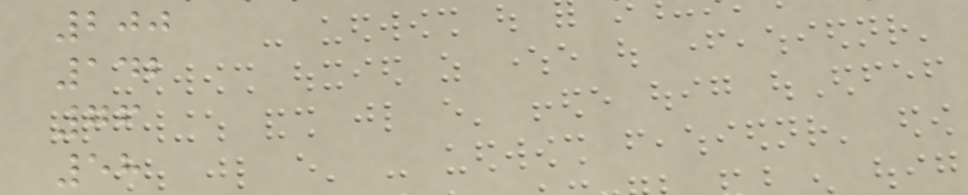200
142
76
58
